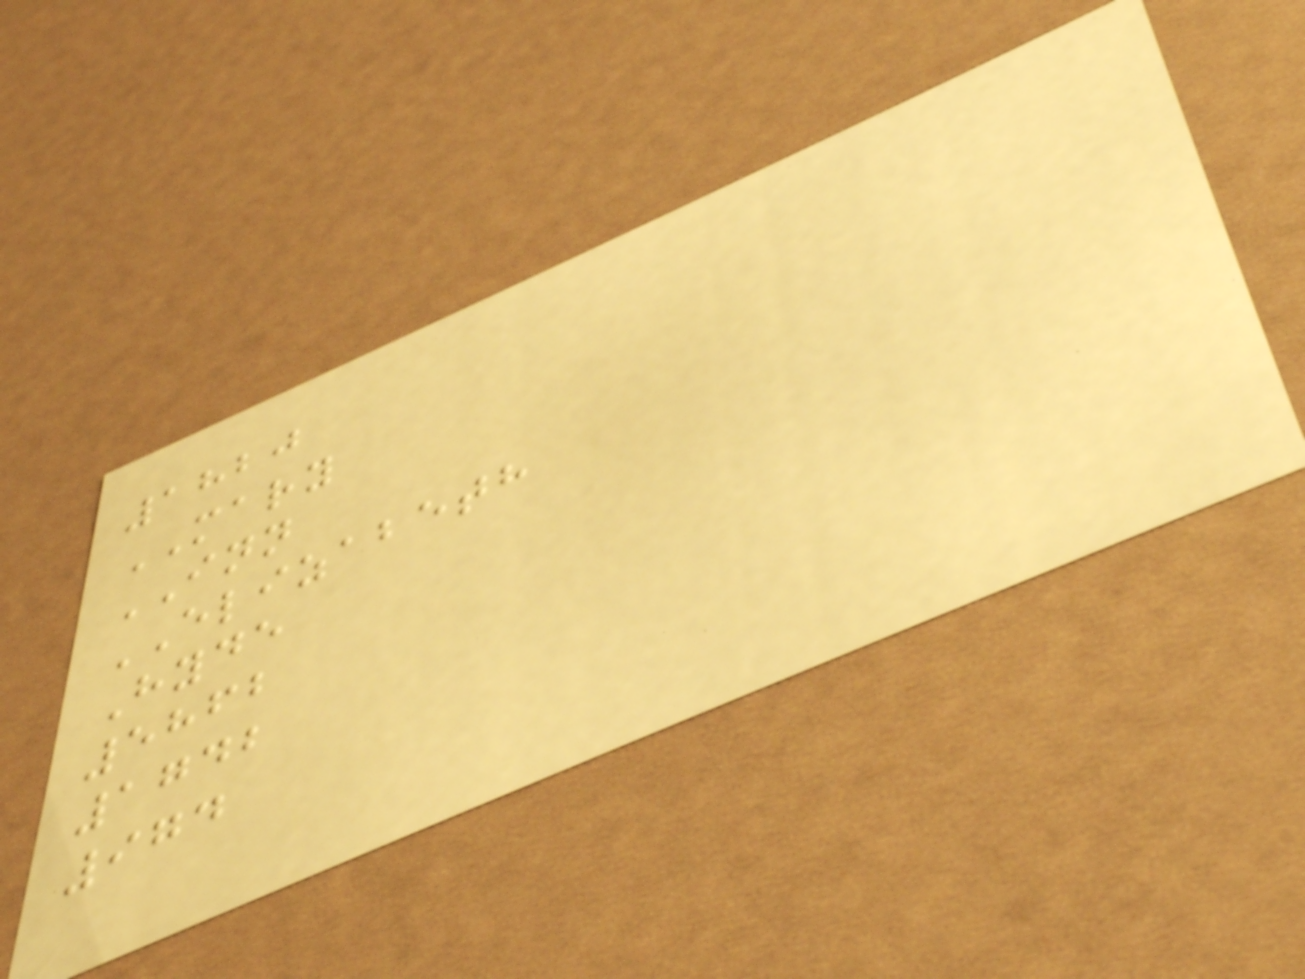1820
MARY
INN
ELIZABETH
Hyde
5862
1742
974
